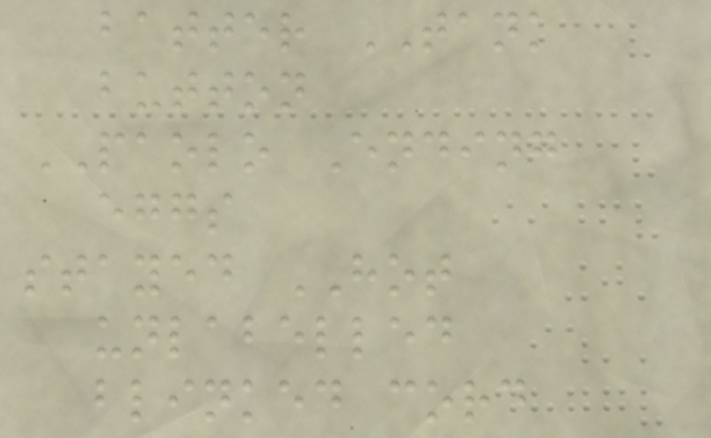batter TANK
button
PAOLO Ending
eggs
stayed HOT
unlabelled
blinked cord
